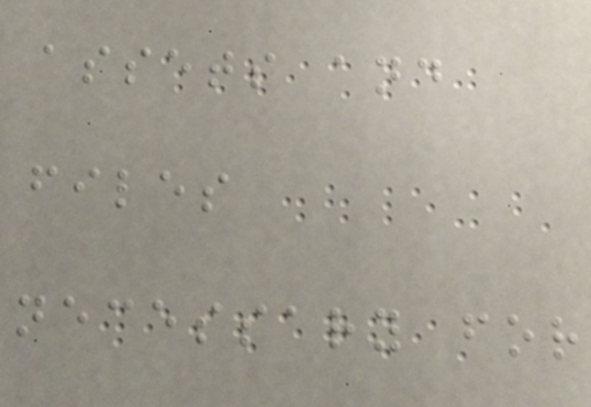assets and
files
necessary for
